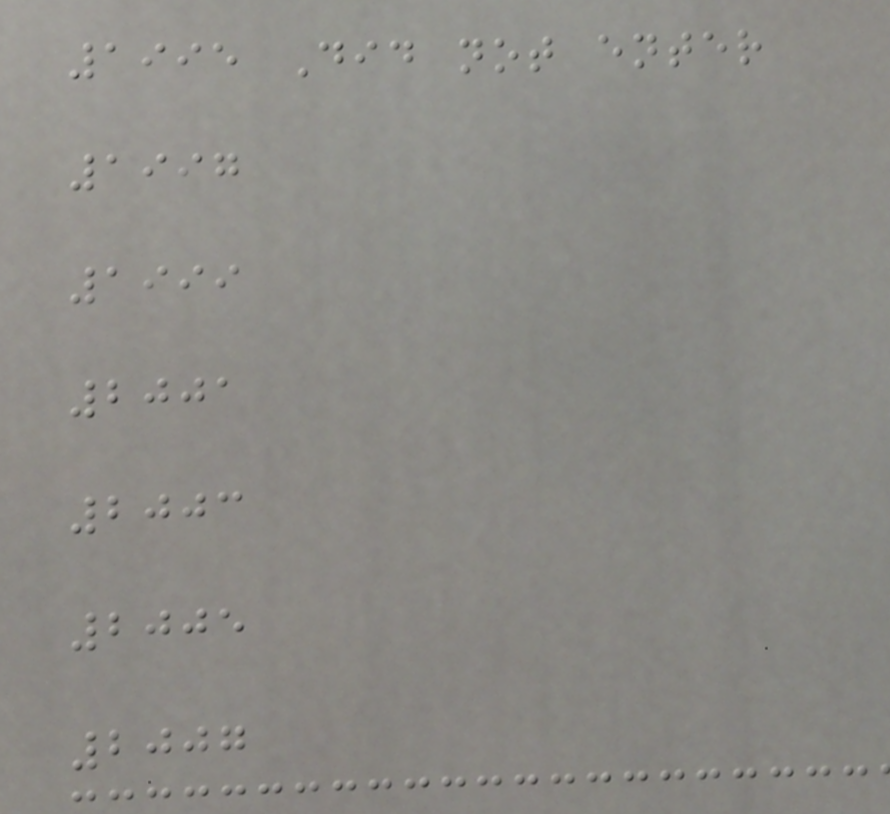1995 Did not enter
1997
1999
2001
2003
2005
2007
